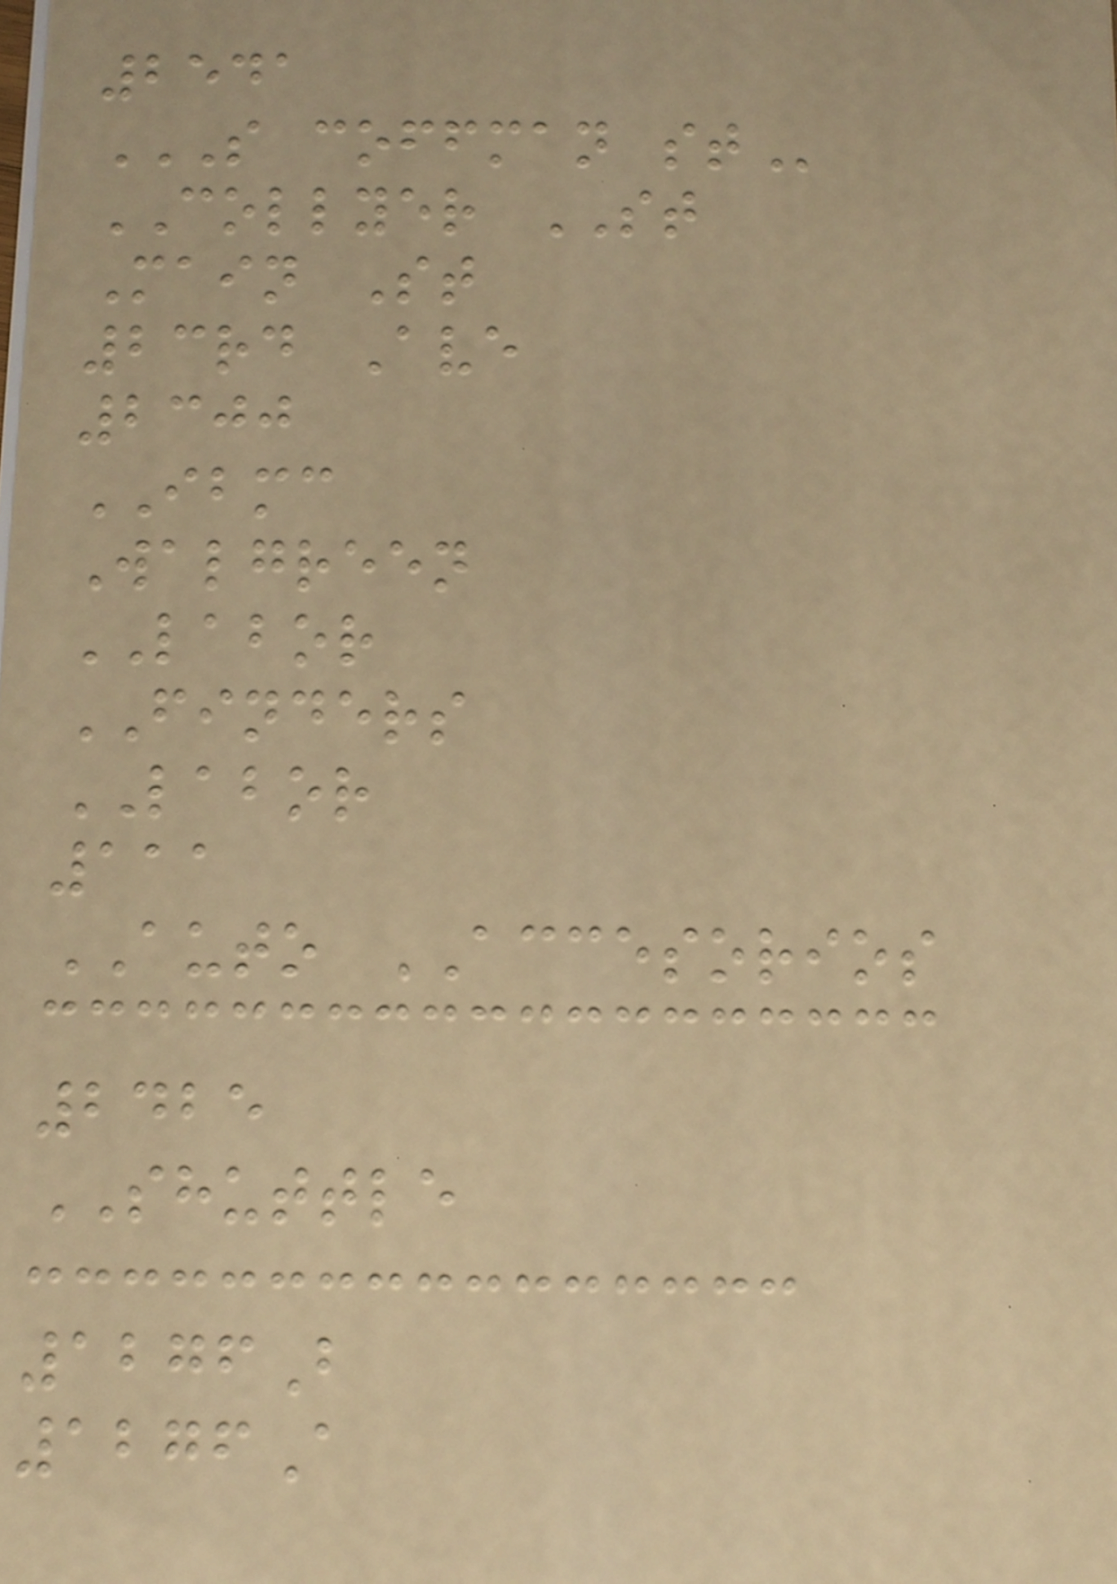2541
S COFFMAN ST
COLLYER ST
Main St
23rd Ave
2300
IBMC
Walgreen
LABOR
FINDERS
LABOR
111
AUTO ACCESORIOS
2425
SHUTTLE
1276B
1276A
